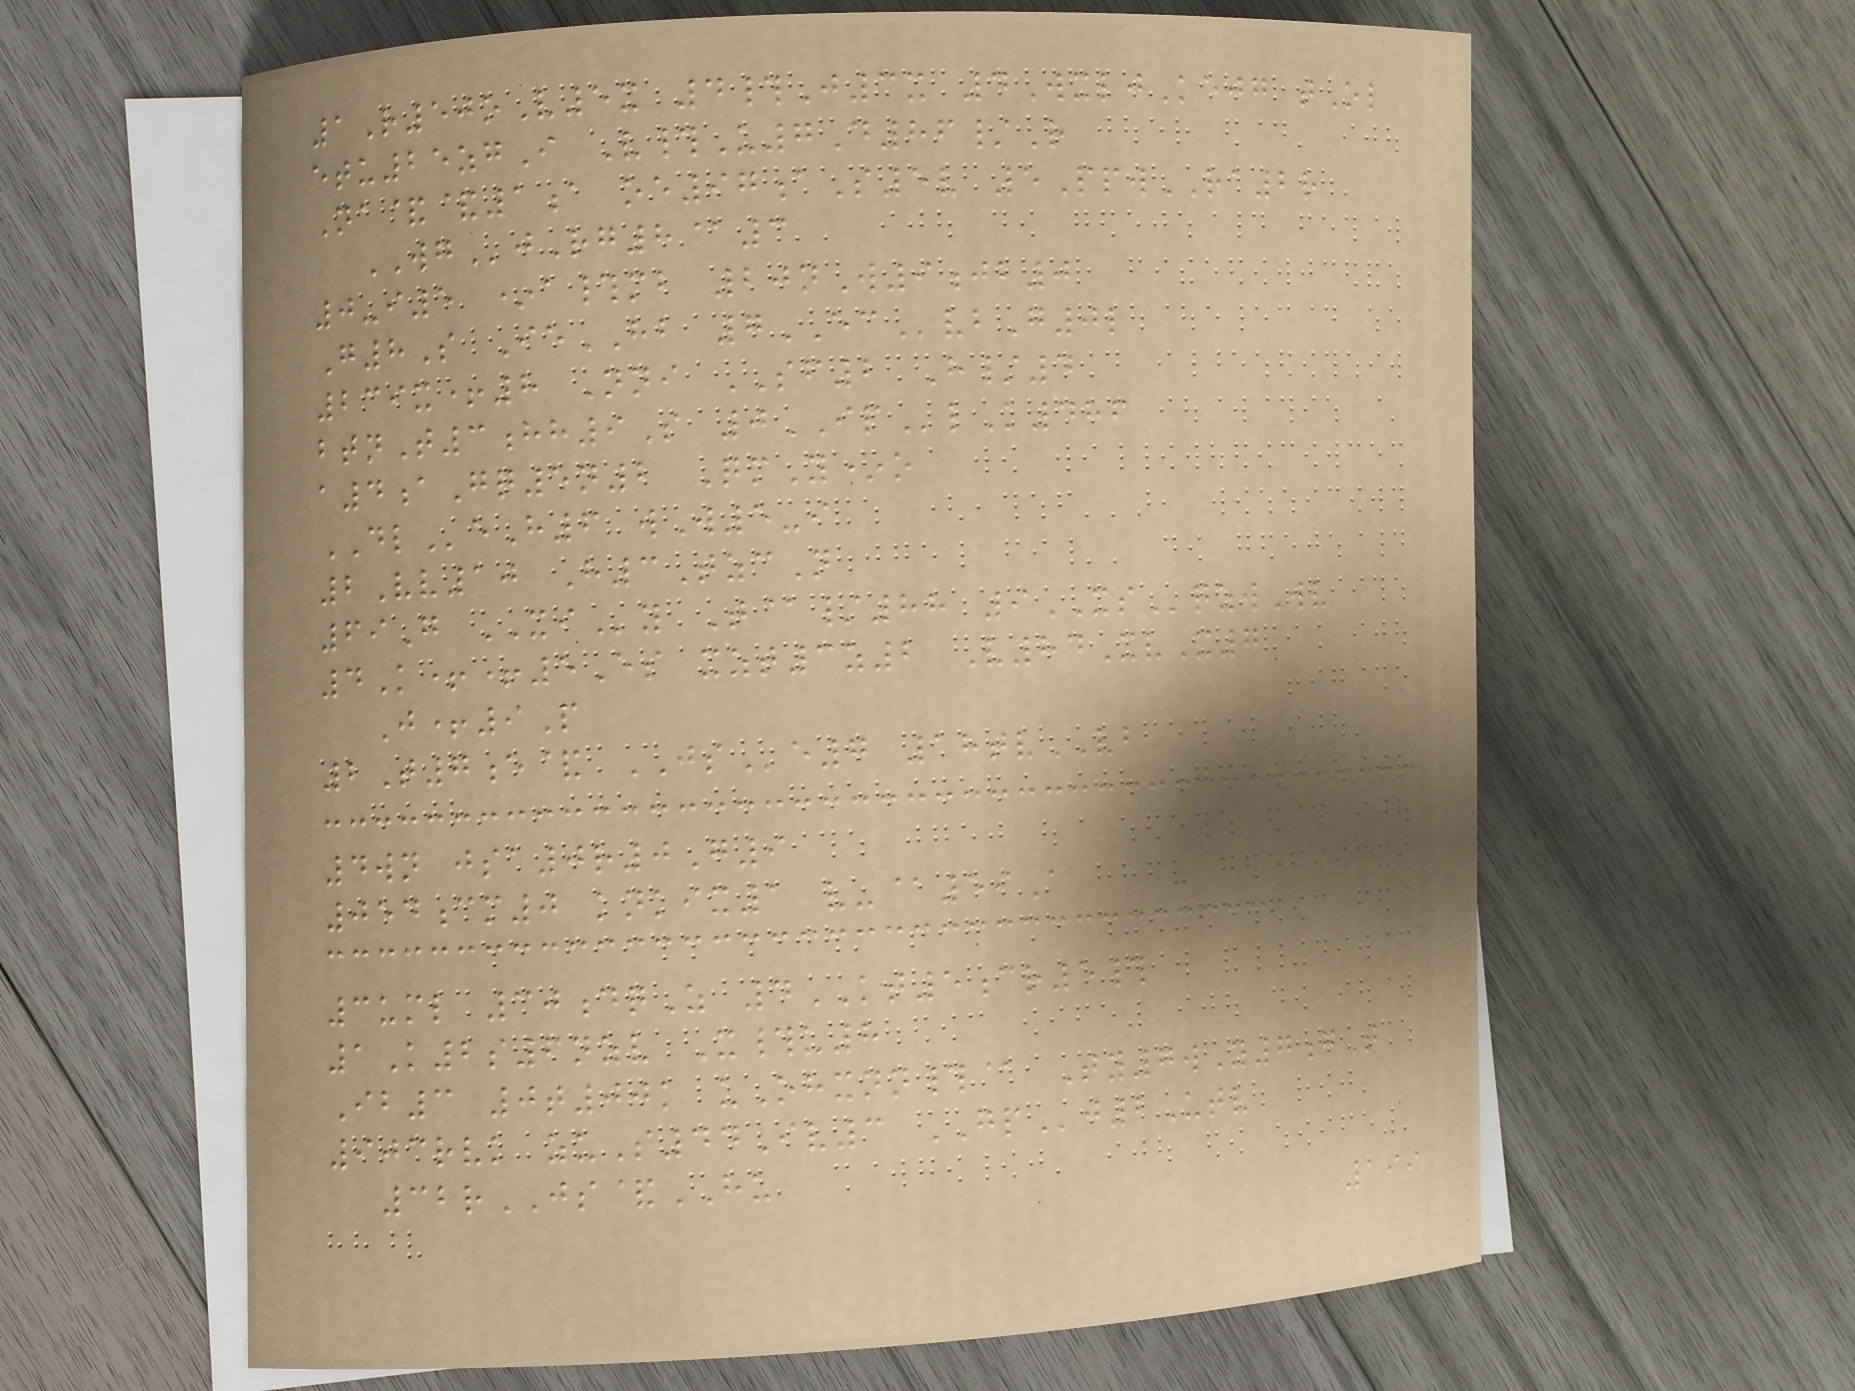1R50oV5x 4#J3x 4WxljKejg tOl
etu25zgI V#U7D86/R
Na&&1a oe97aS5v 5PpwRA2r
WGjRg8@3
0-i5 *a#mb 20nW9jb0
G8S IeHB 7ECvbG0l
239x+8 Nni SF2 H/4
btnT3hh9S 0IPlK486
a4aGq5n2 QmY*o
DLeH6 wW5-i
2Vv10 H3TzcN
69G XIy T@/88 9XSqzwWv
4K++5Es xzt3z2 V84XvX7
J+9P
2T7e& JSe7 18tvVB
4wn jsa0r0G9
054cm0 knkix1 v-@59A
3uml 30dqZ 4KT5cr5#
1K2s6nzv X#u8
Ib3 0t00k uOhxnn#@ Ty7wY7gT
903rvk zuS44Iv3 GPj2Utv
32rJS&HU
199
